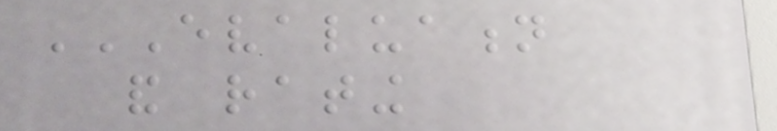EVALUATION
AND RATING
